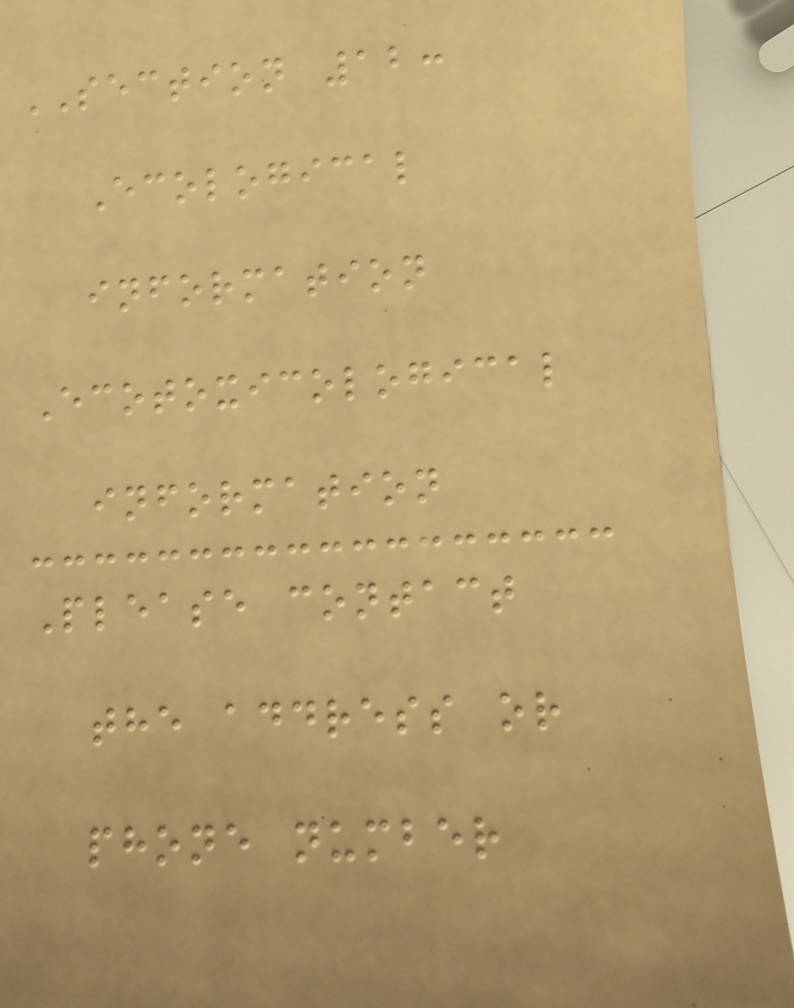SECTION 12:
Ecological
information
Ecotoxicological
information
Please contact
the address or
phone number
